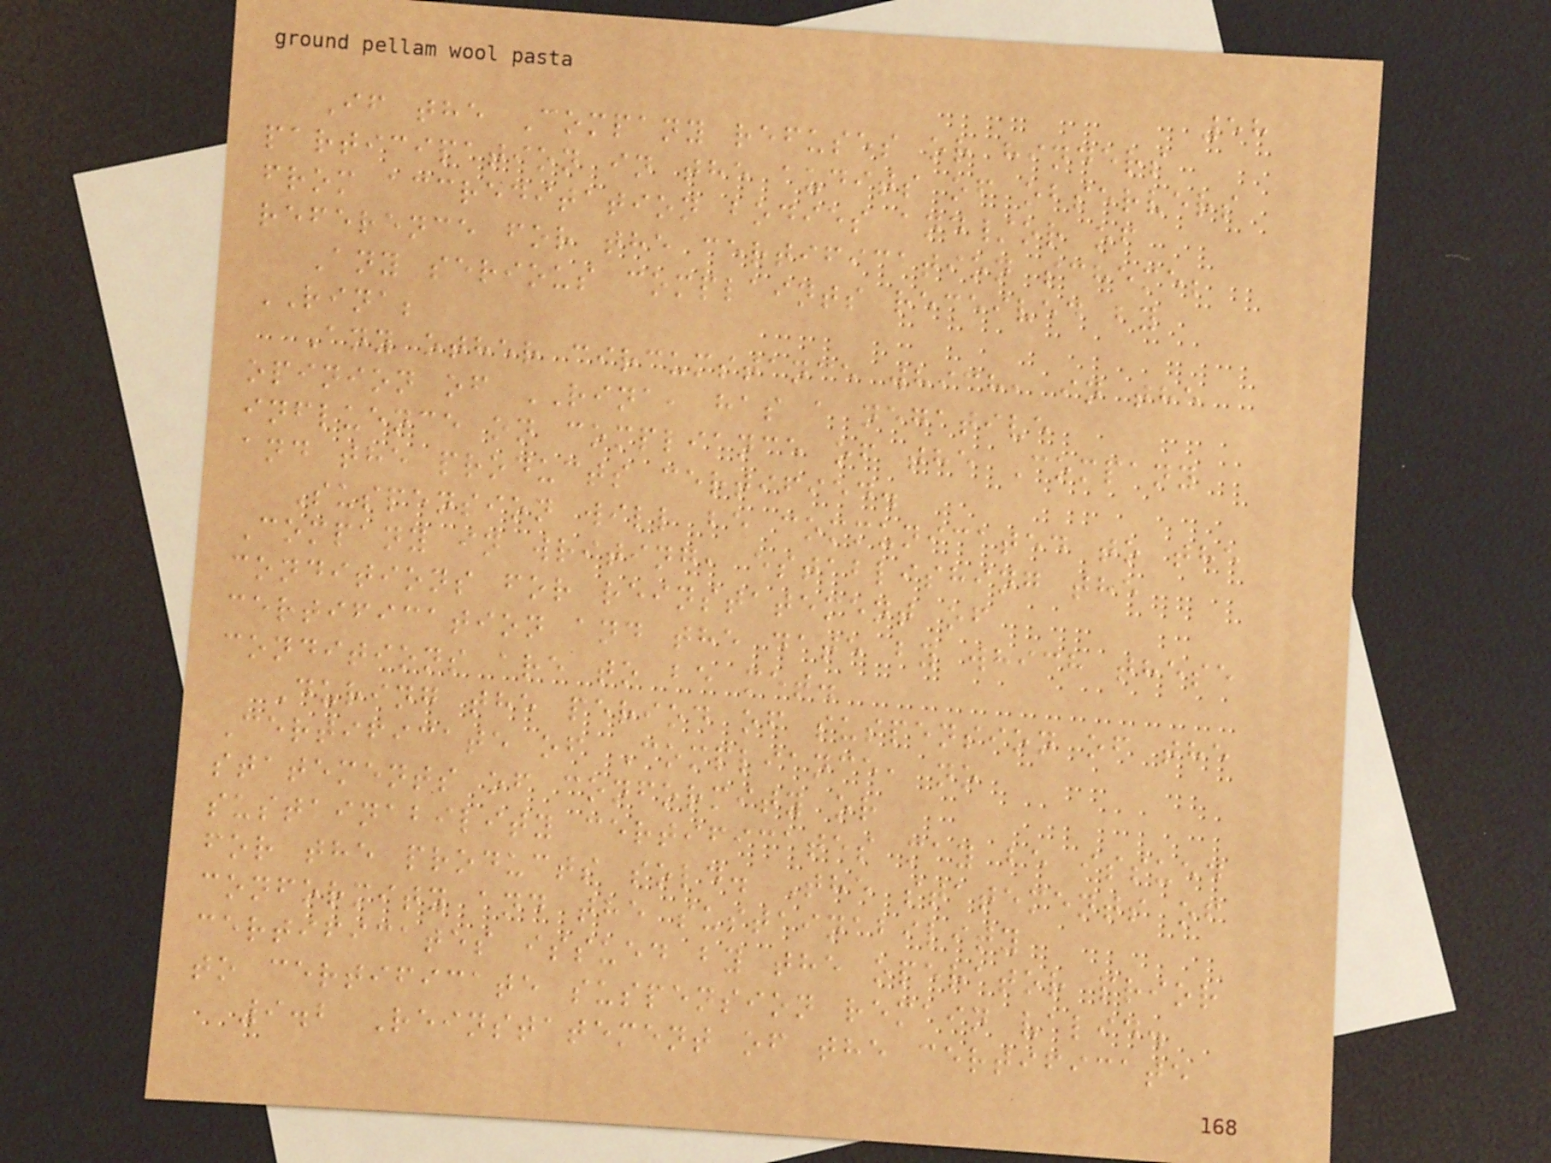58
If the Company refuses or hinders
participation in the audits of observers
from accreditation bodies and/or of
reference for the certification scheme;
Any serious complaints received by
RINA;
Any other circumstance which, in the
opinion of RINA, has a negative
influence on compliance of the Company
and the products certified.
Suspension will be communicated to the
Company in writing, establishing the
conditions for reinstatement of
certification and the date by which these
conditions are to be met.
During the period of suspension of the
Certificate of Compliance, no
statements of conformity or
sustainability certificates may be issued
for the products sold. The statements of
conformity and the sustainability
certificates issued by the operator prior
to certificate suspension remain valid.
9.2 Reinstatement of the certificate
